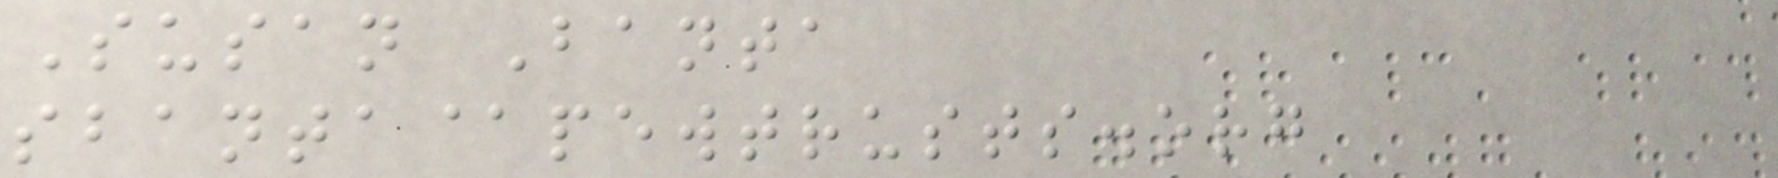Susan Banta
sbanta@pewtrusts.org
